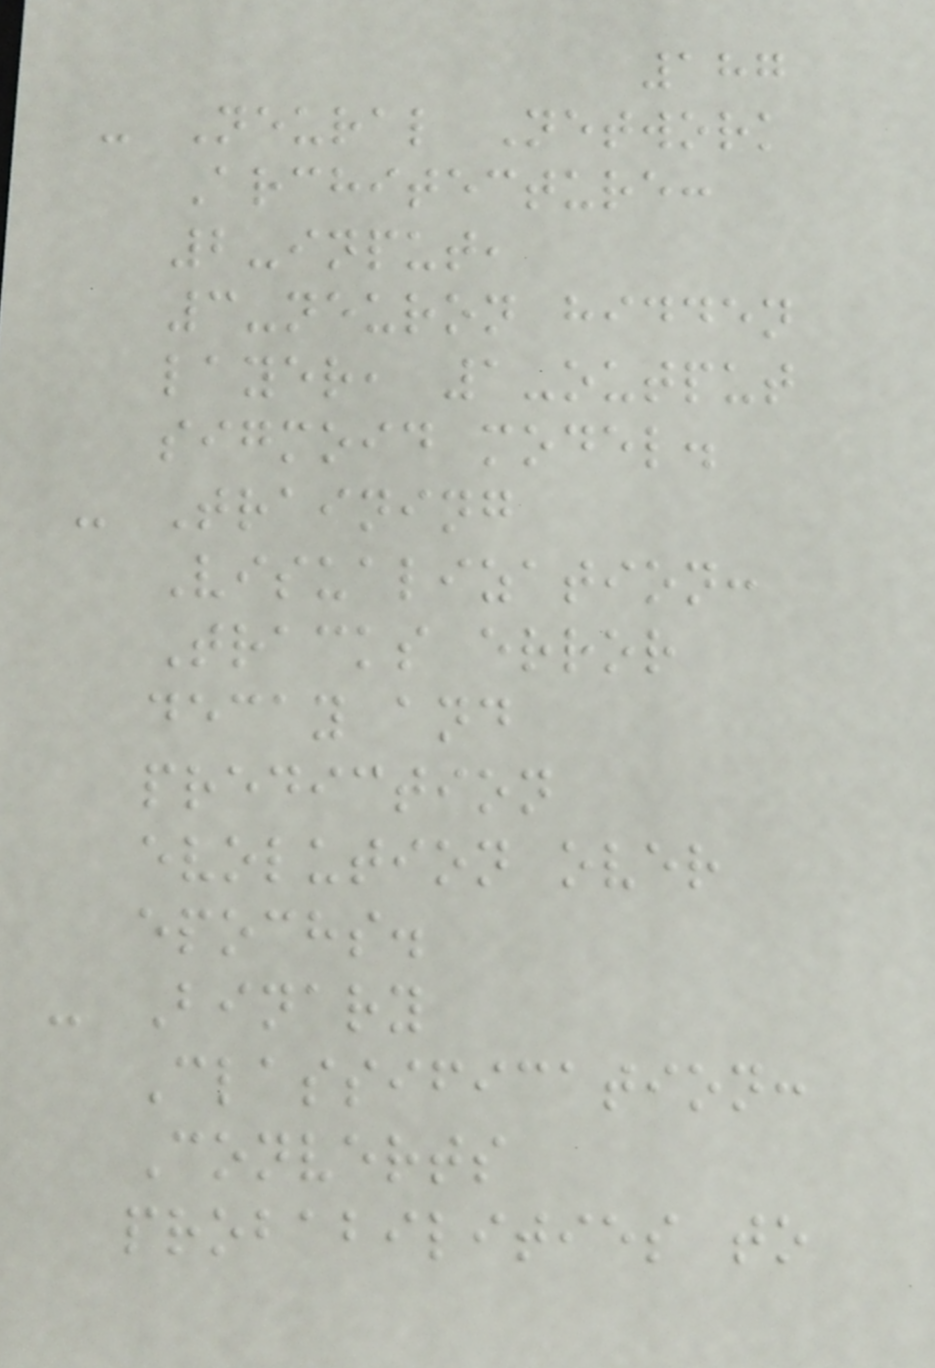187
- Neural Network
Architecture:
2-input,
3-neuron hidden
layer, 1-output
sigmoid model.
- Training
Visualization:
Tracks error
decay and
prediction
evolution over
epochs.
- Binary
Classification:
Converts
probabilities to
